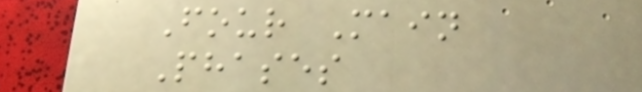Four Main
Phases
